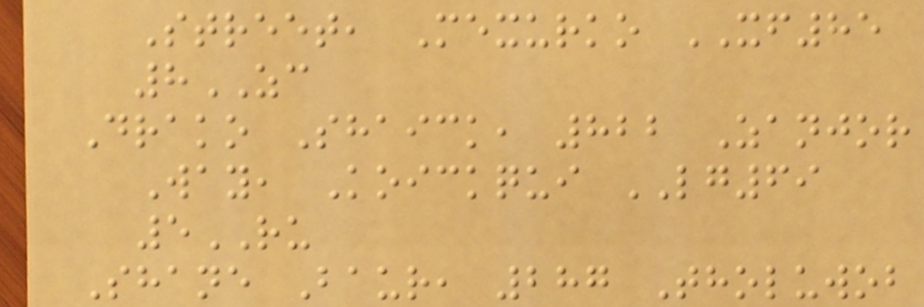Street, Mexurko XF85
8ZC
Drako Shaick, 822 Zanjor
Way, Koickqui LG69
5RU
Shane Baur, 287 Tholuwob
